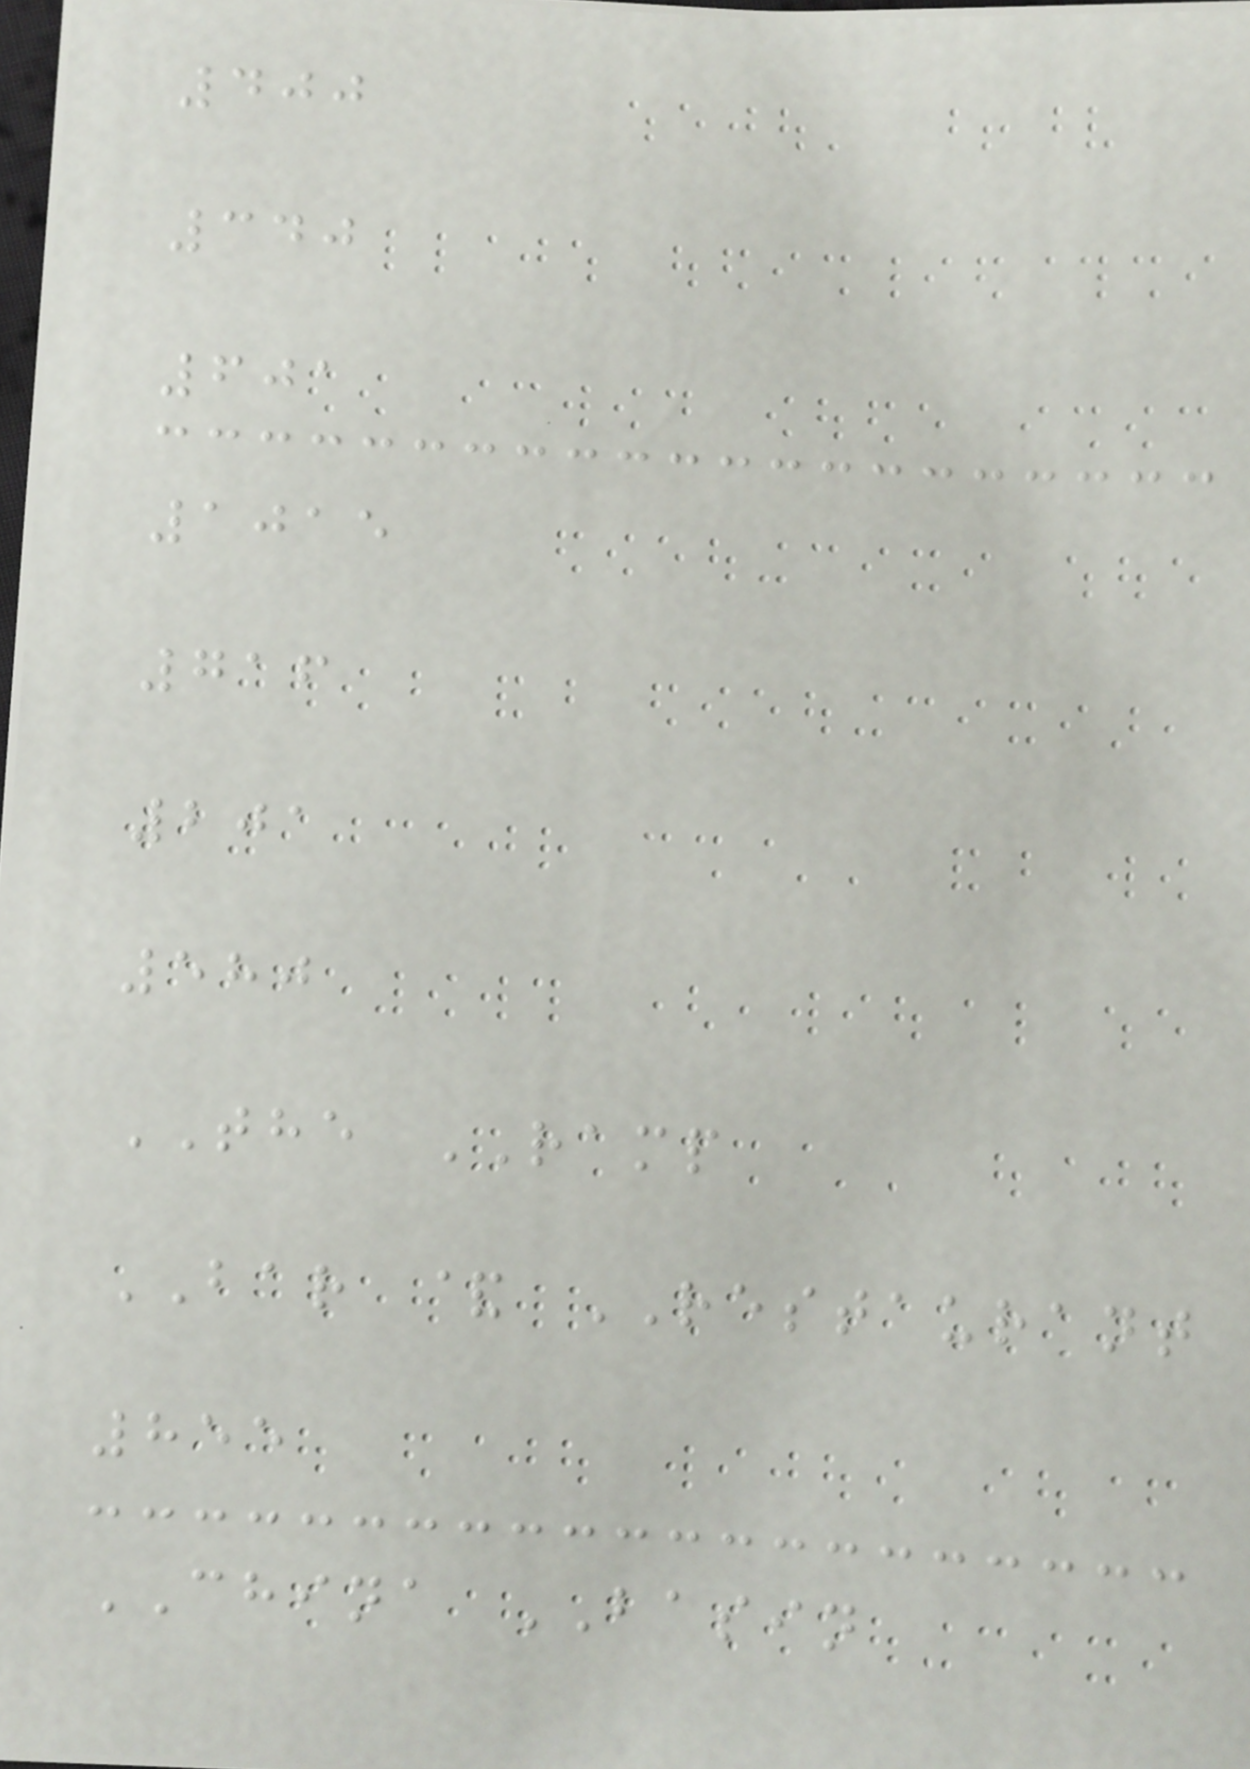400
340
601
1015
716
201
580
THE RAMP
BAR & RESTAURANT
855
CHINA BASIN
